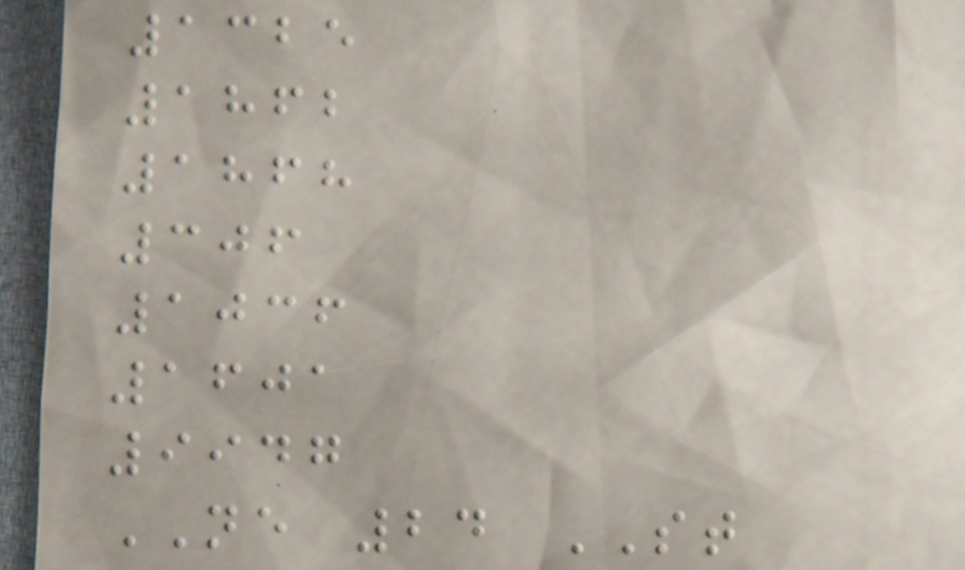1325
1862
1868
306
1036
1601
9947
NE 24 ST
